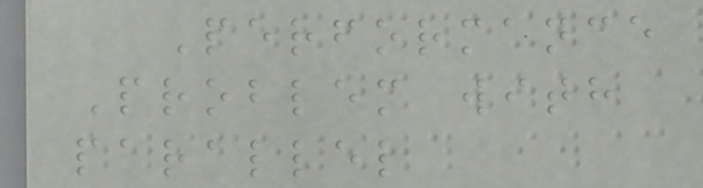Performance
Problem with
parallel
